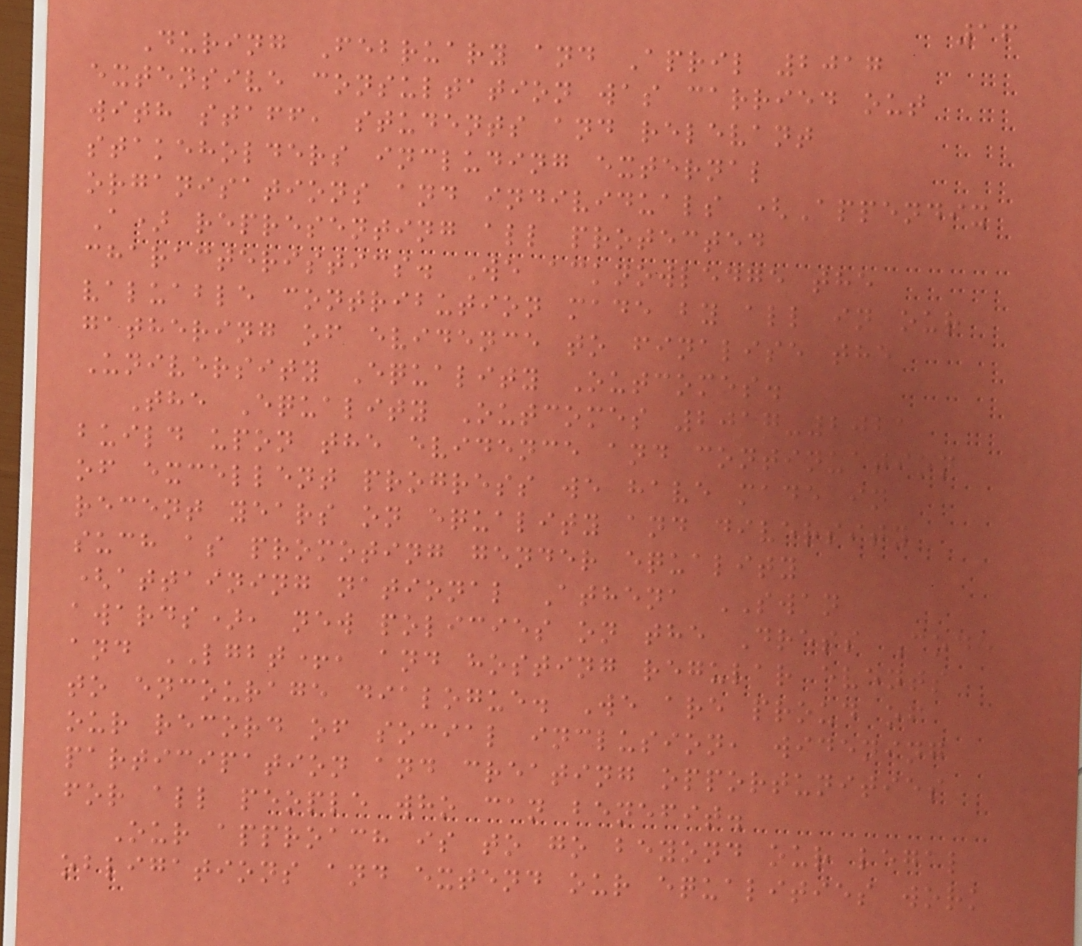16
During February and April 2017
extensive consultation was carried out
with staff, students and relevant
stakeholders including external
organisations and individuals (Appendix
A) representing all protected
characteristics. We acknowledge the
valuable contribution made by all in our
gathering of evidence to finalise the
University Equality Outcomes.
The Equality Outcomes 2017-2021
build upon the evidence and continuation
of excellent progress we have made in
recent years on equality and diversity
such as promoting gender equality
(attaining national Athena SWAN
awards), new policies on the Dress Code
and LGBT+, and hosting regular events
to encourage dialogue. We are proud of
our record of social inclusion, widening
participation and creating opportunities
for all people who can benefit.
Our approach is to go beyond our legal
obligations and extend our equalities work
